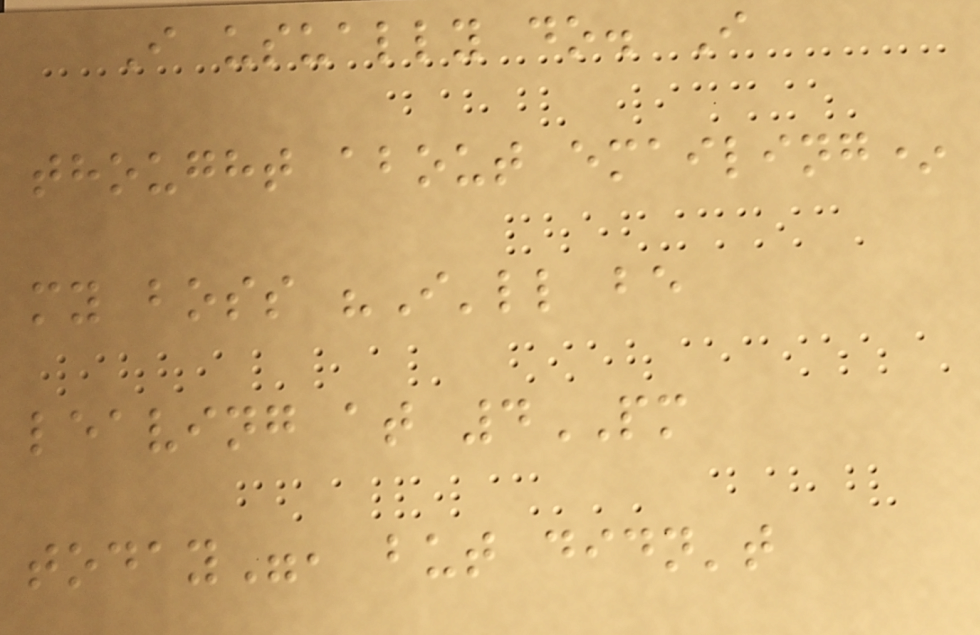I usually do. I
thought about emailing*
my boss "I'll be
leaving at 4PM
today", but didn't
